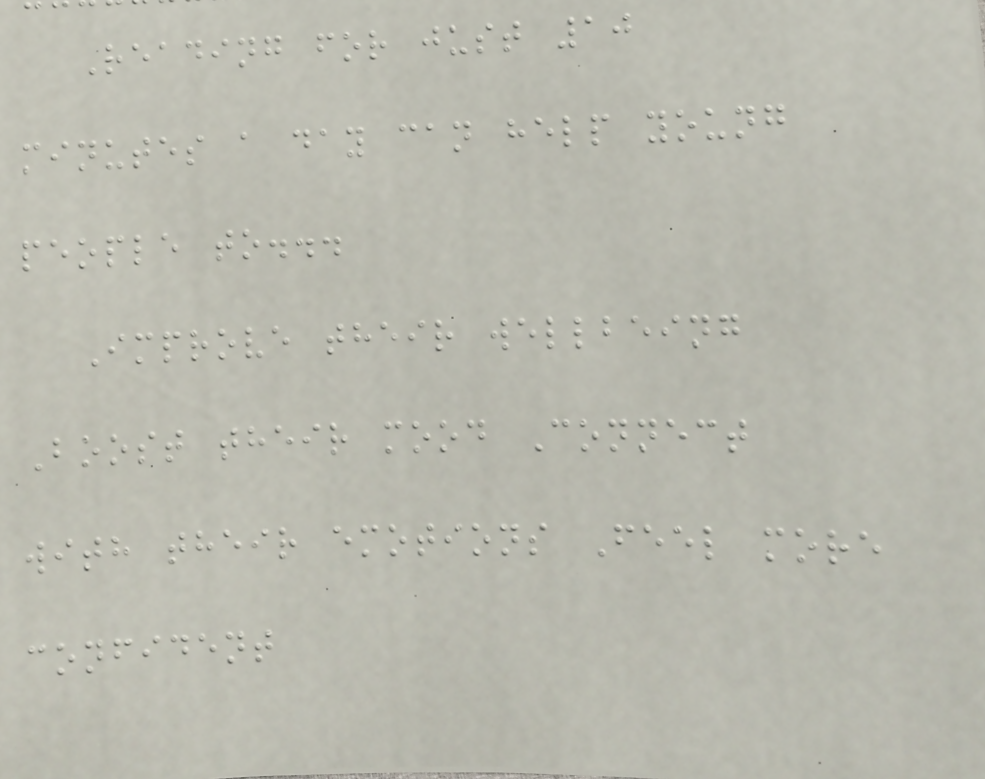Reading for just 10
minutes a day can help young
people to...
Improve their wellbeing
Boost their mood Connect
with their emotions Feel more
confident
